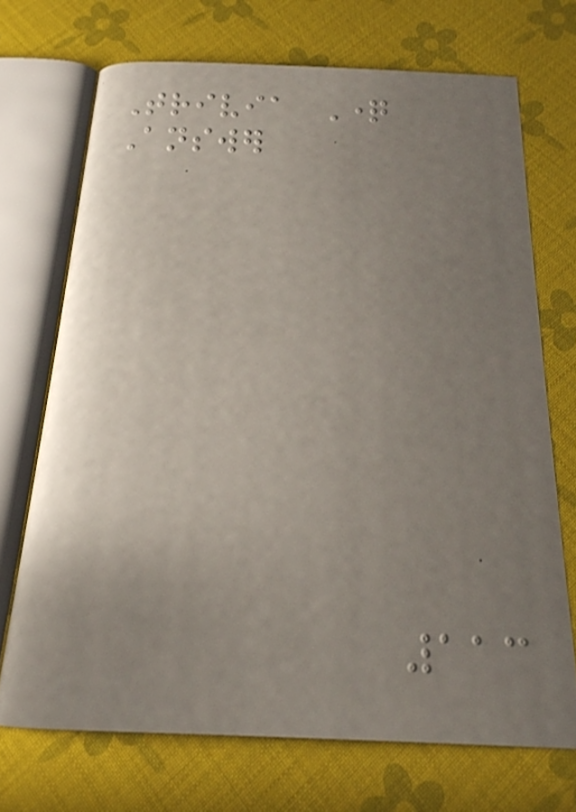Trivia Question
Answer
113
